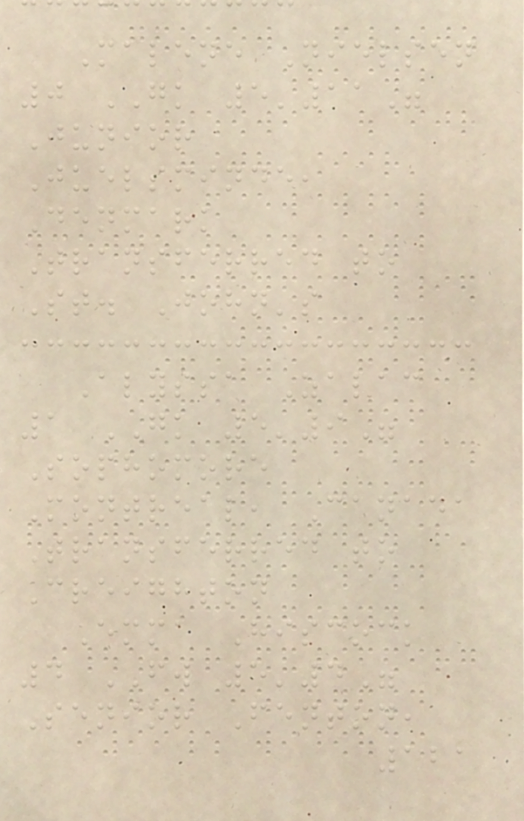Malene Nielsen
0 GK 5'11"
Junior
Juelsminde,
Denmark
Transferred to
St. John's
Alyssa Zalac
1 GK 5'9"
Sophomore
Montreal, Canada
Transferred to
Creighton
Emma Hiscock
4 FW 5'4"
Senior Fenton,
121
